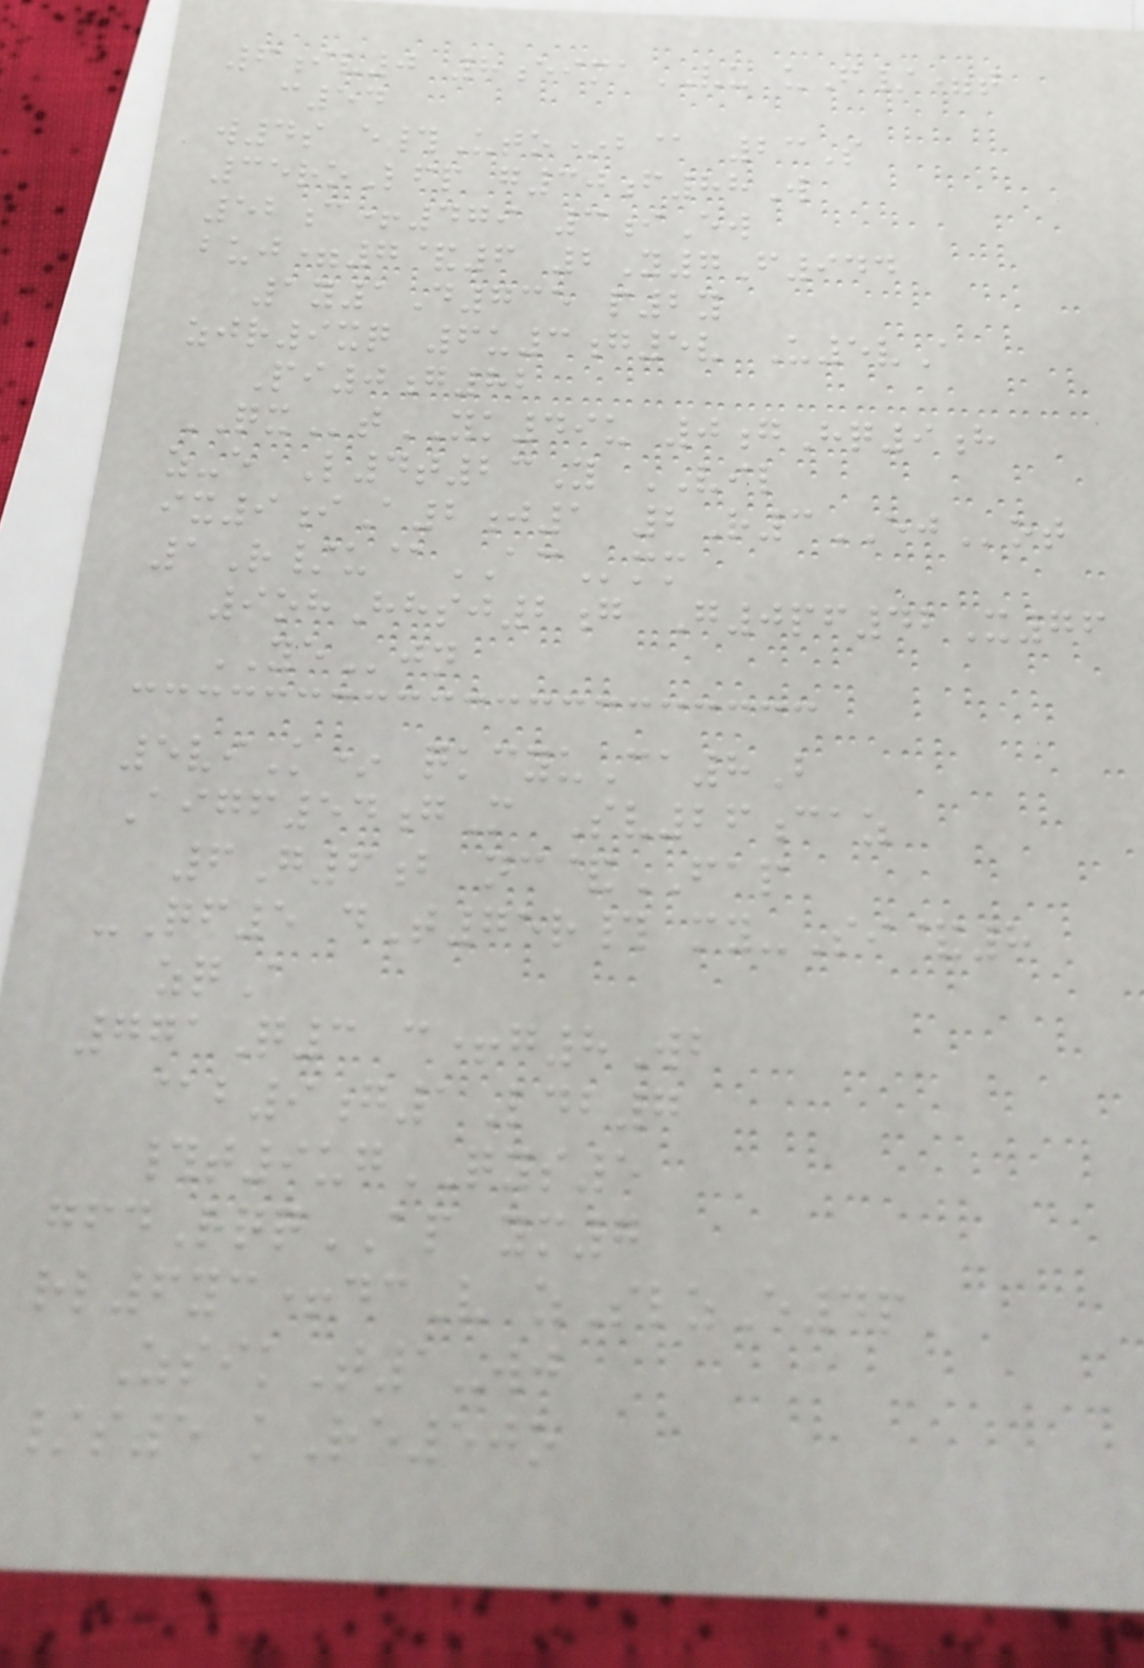6iv0 8eimaVU uF/=t
c54
w4s e#Uto*b@ 23S
35roLfp g30f88W
52c+479 3iEw
buj=7&6 2Y7F944
1y1D735 p2y
zjr9xq 6u3g5v U5vA
Pi0g82
QXtYK49u 0gHq9h
z-e L4t23Y VIL
ix9iA2j1 2R3EJot
1R/u@ACmm
9ohHhsj2g G0pf42X76
YEjn
5viK* qkcyuCa8B
Aigf54gM Sv26caz
6G6b nc&FAP
-Qf5 dT75r# my-Si&8
zqA
771Q3 c+g8Wb
@b9g1Ldb7
#t9ugQYS5
gfdRqqAP ym7
rl6yc+dcV zSlzE4p
ZsikT1-wj
/s5 kRe50o
